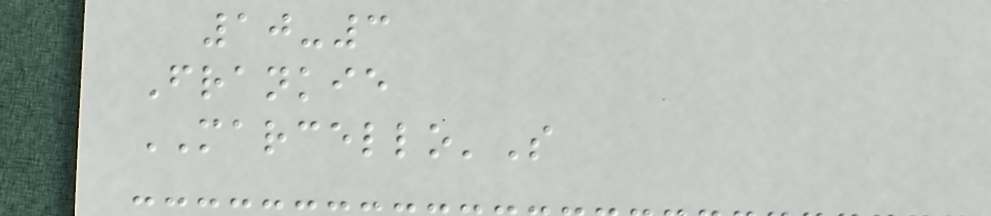10-3
Frankie
MARCELLO'S
